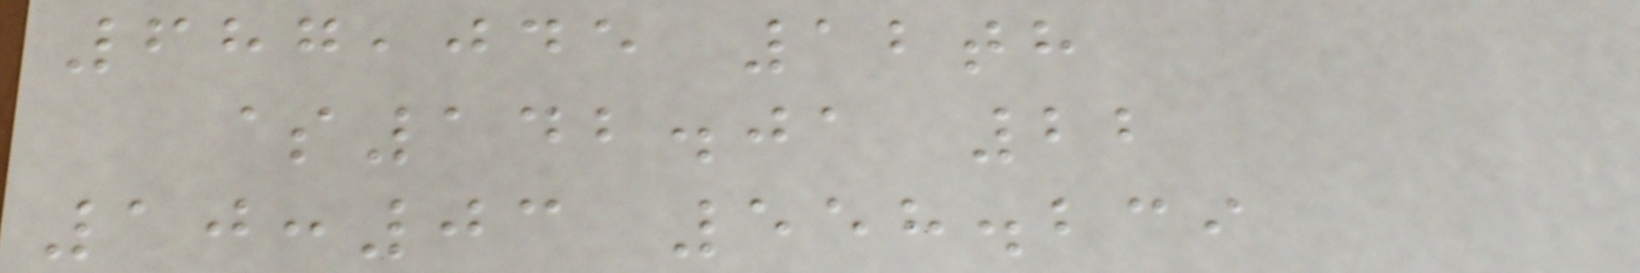687,045 12th
$142.01 22
10:03 558.239
